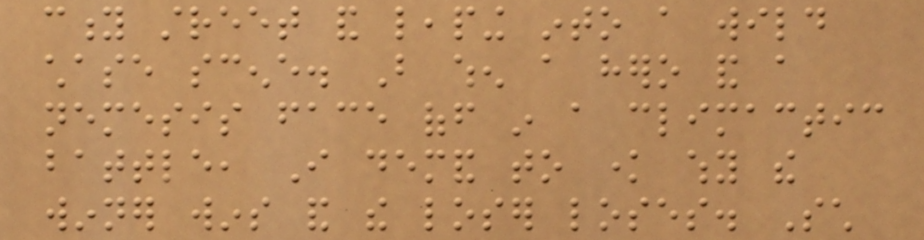city street and leaping into a wild
chase scene. But when a hero and a
nemesis face off in a climactic
battle, I demand to know why the
winner wins and the loser loses. Such
